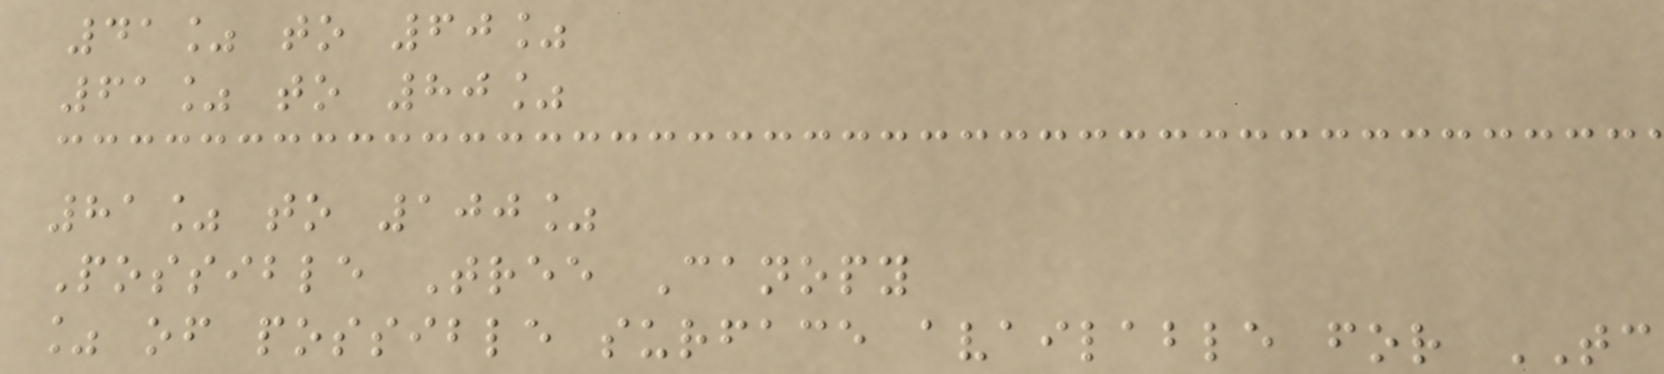41% to 60%
61% to 80%
81% to 100%
Possible Tree Canopy
% of possible surface available for TC
